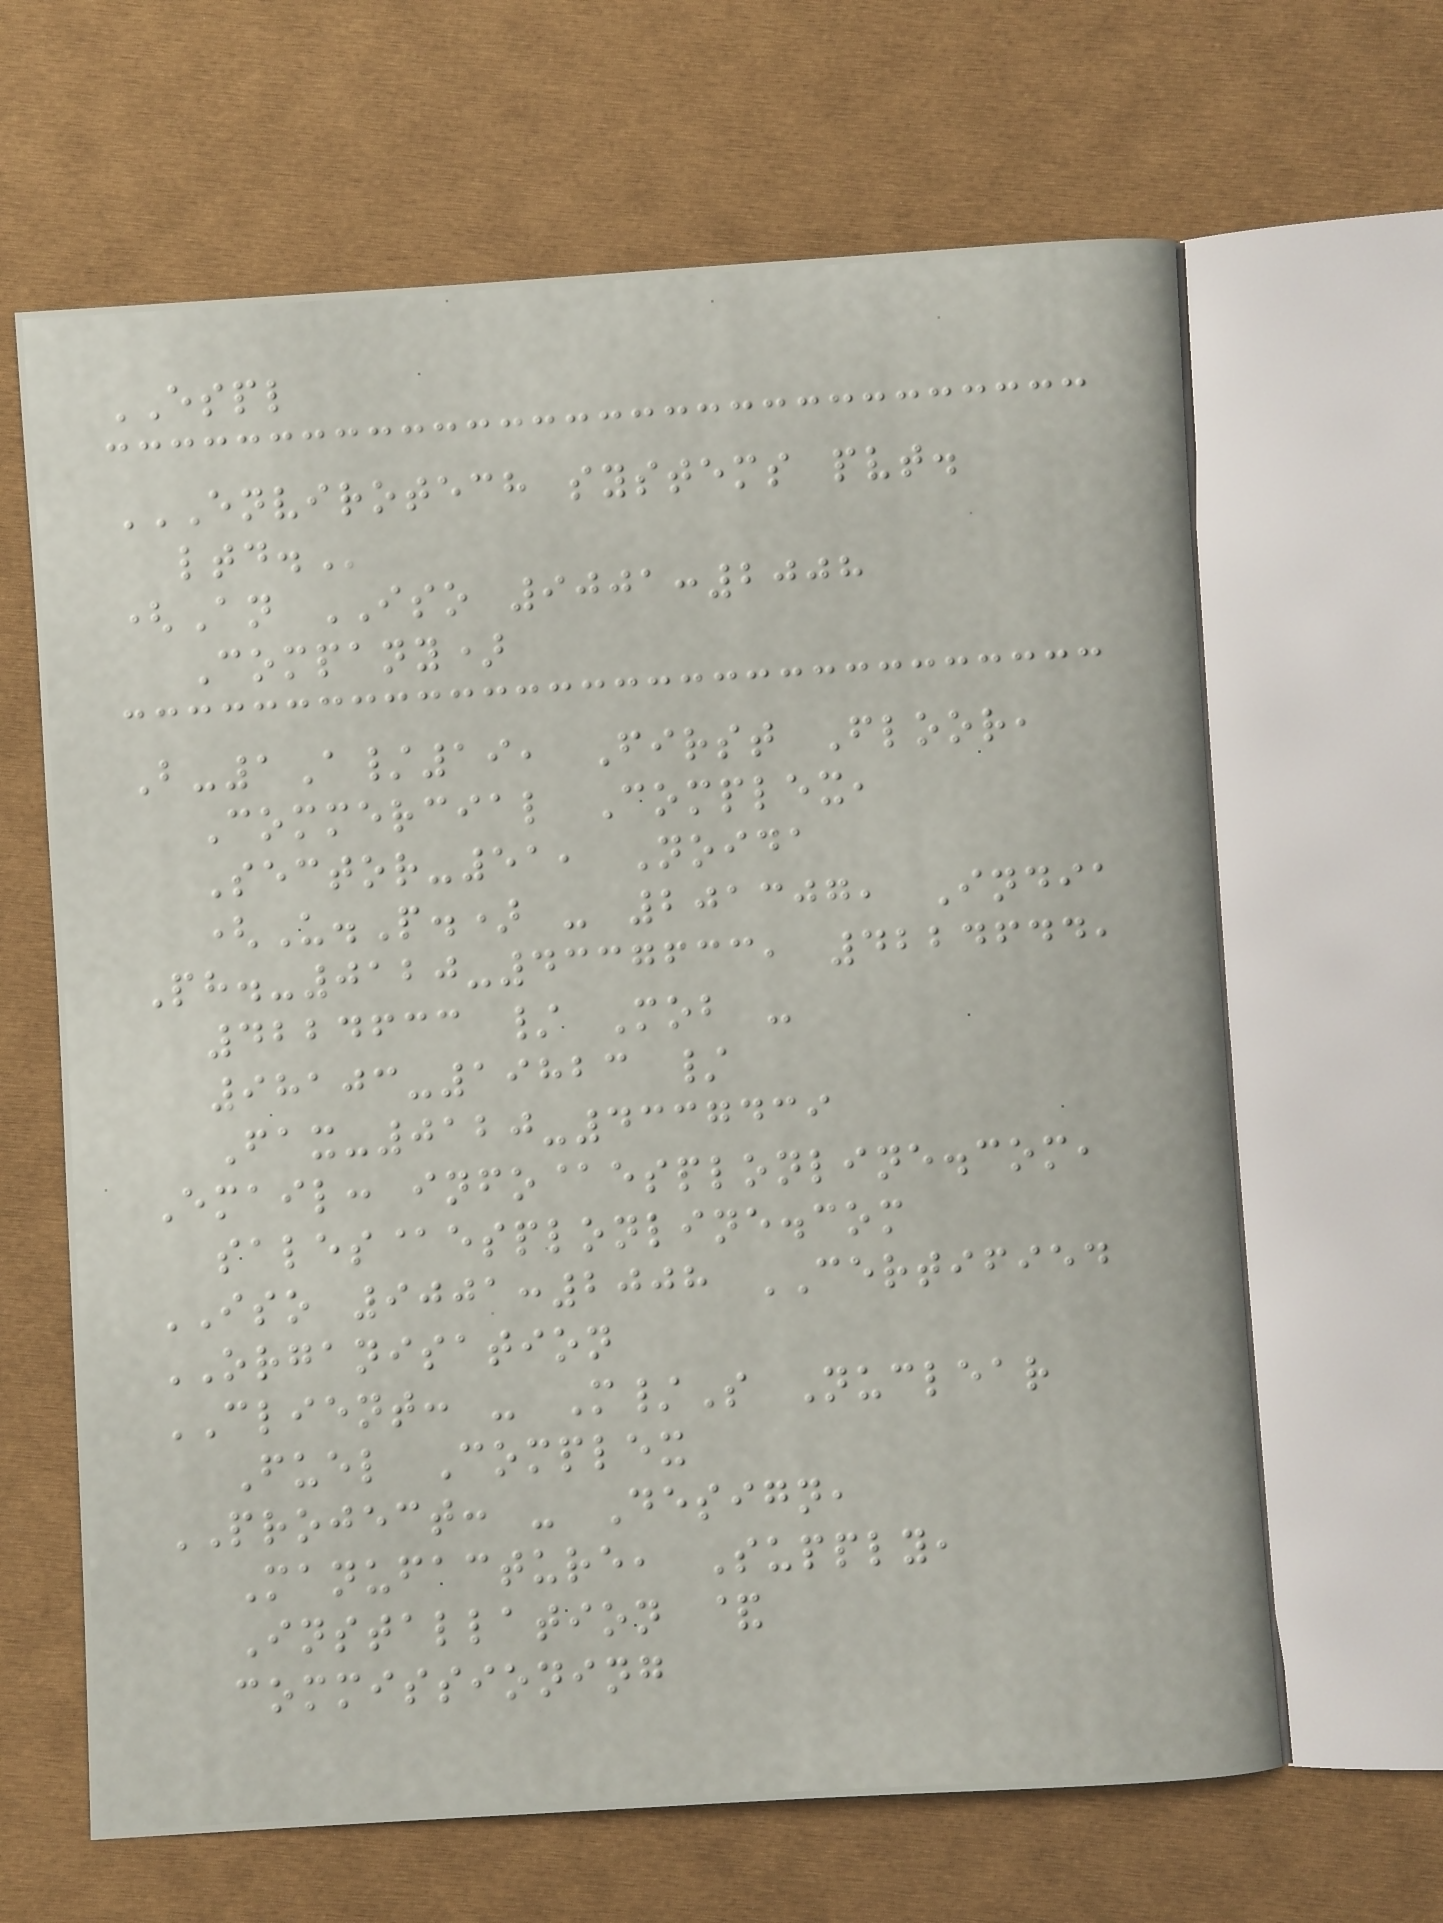ESPL
ENVIROTECH SYSTEMS PVT.
LTD.
(An ISO 9001:2008
Company)
B-1A/19, First Floor,
Commercial Complex,
Sector-51, Noida
(U.P.) - 201307, India
Ph.-0120-4337633, 4224644,
4224633 / Mob -
98103-19823 /
Fax-0120-4337439
Email: info@esplonline.com,
sales@esplonline.com
ISO 9001:2008 CERTIFIED
ORGANISATION
CLIENT: - M/S Nuclear
Fuel Complex
PROJECT: - Design,
Manufacture, Supply,
Installation &
commissioning
